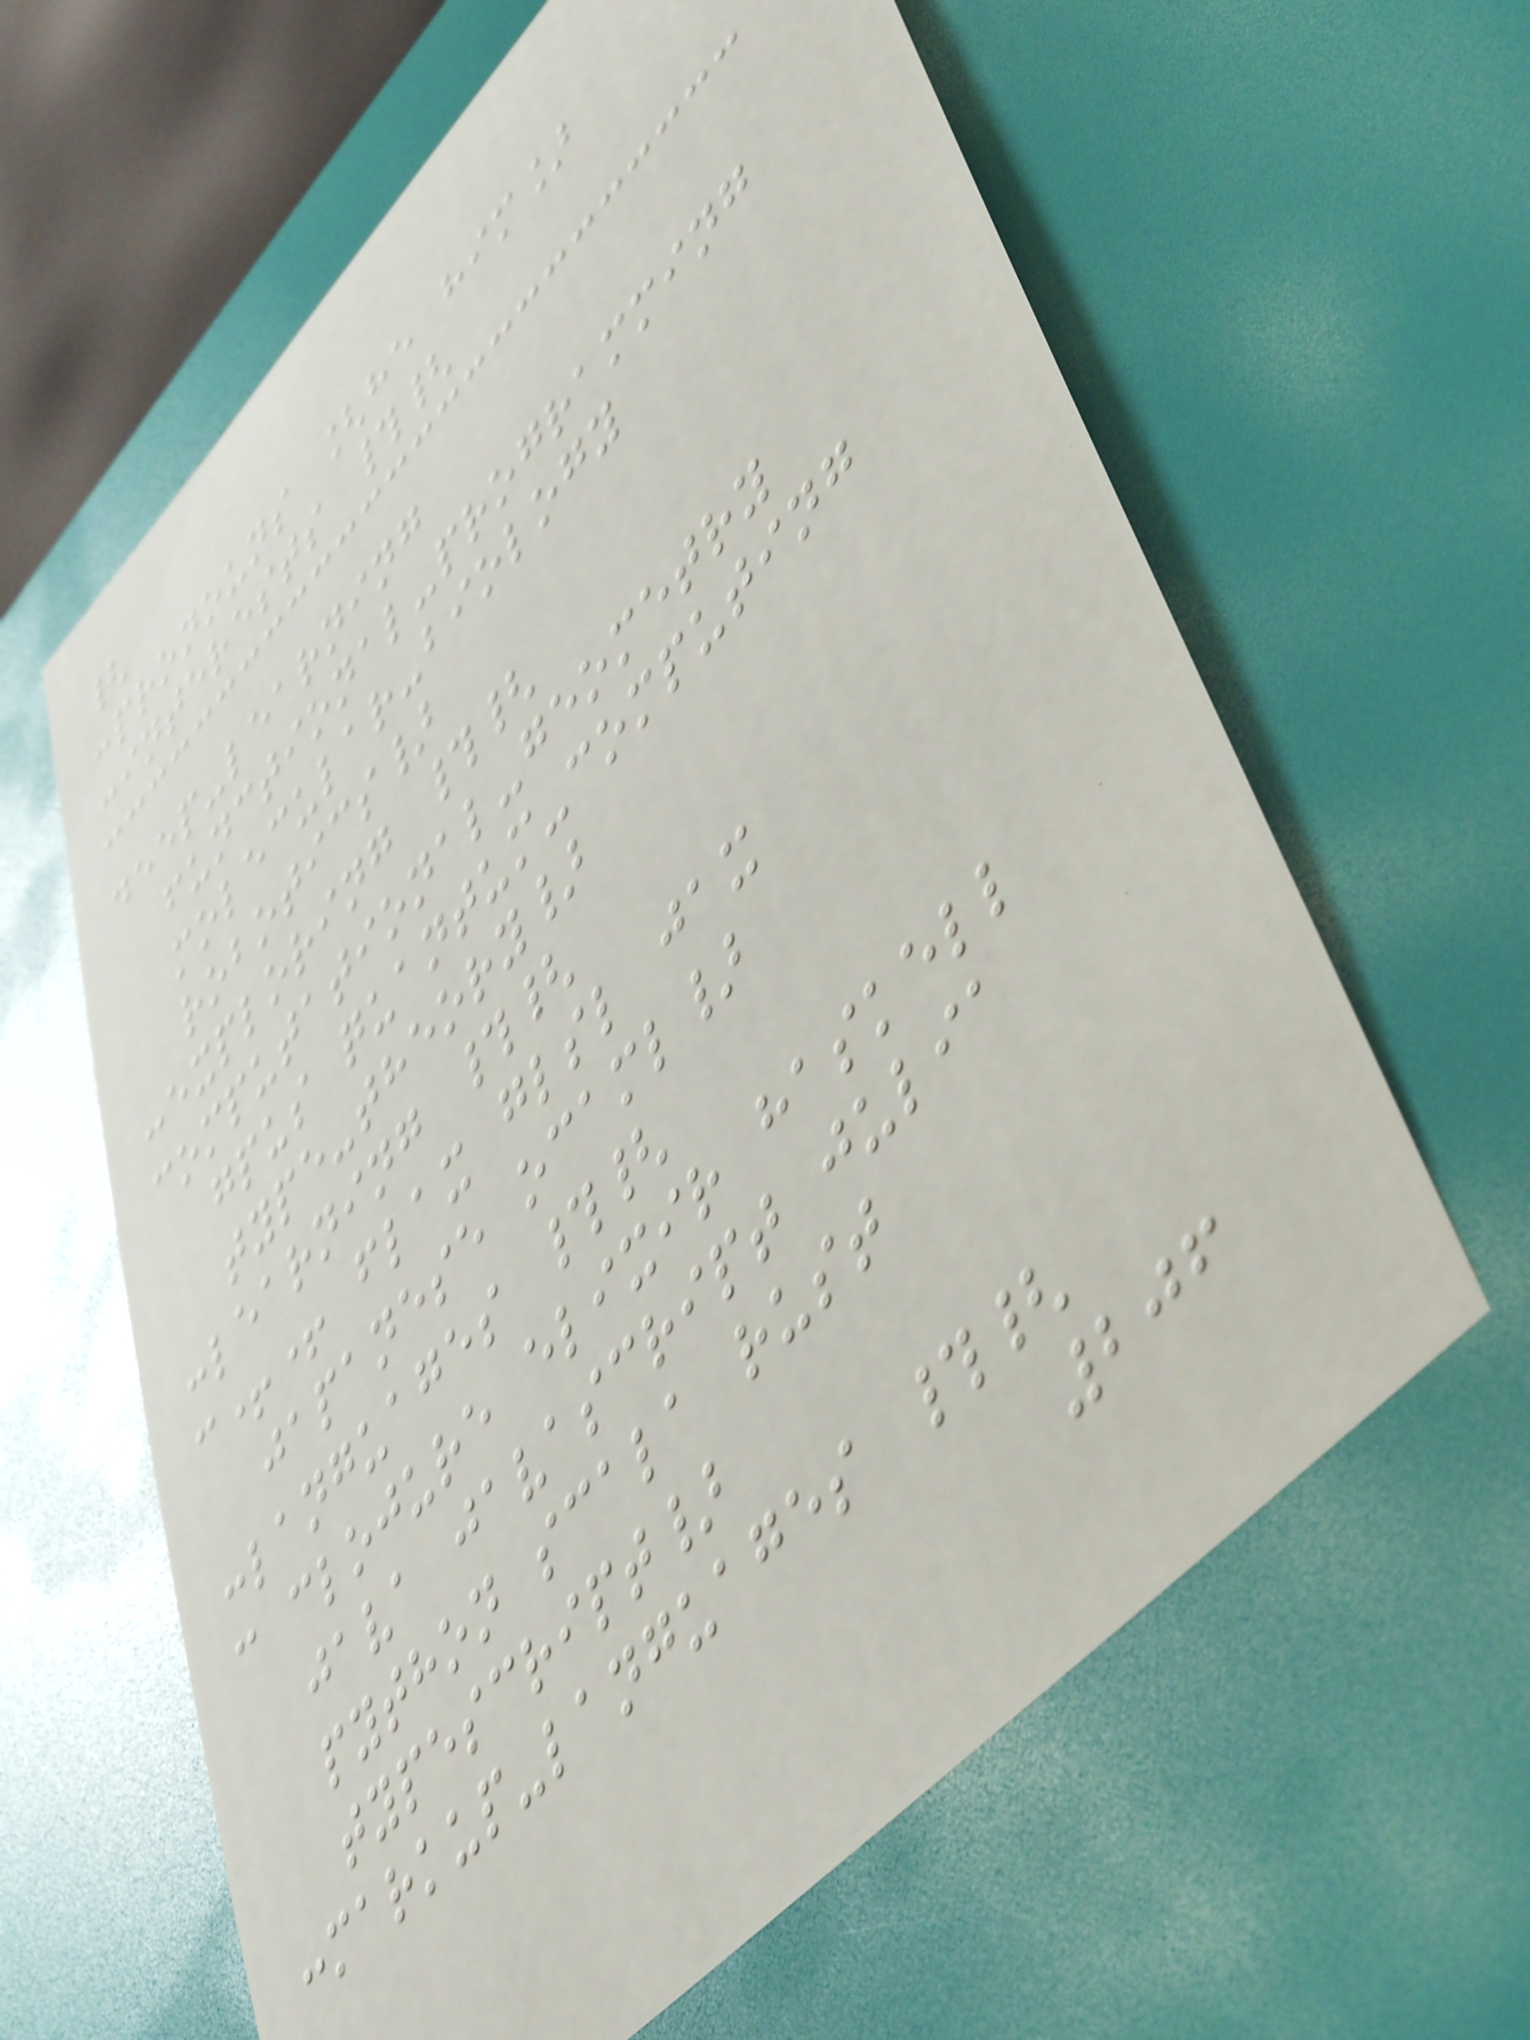{
:pronouns [he him]
:interests #{
deep-learning
functional-programming
molecular-biology
robotics}
:exploring #{
computational-geometry
gpus quantum-computing
type-theory}
:learning #{
c++ flax glsl jax
japanese ocaml}
:languages #{
c clojure elixir haskell
java javascript julia
python scala rust
typescript}
:markup-languages #{
206
